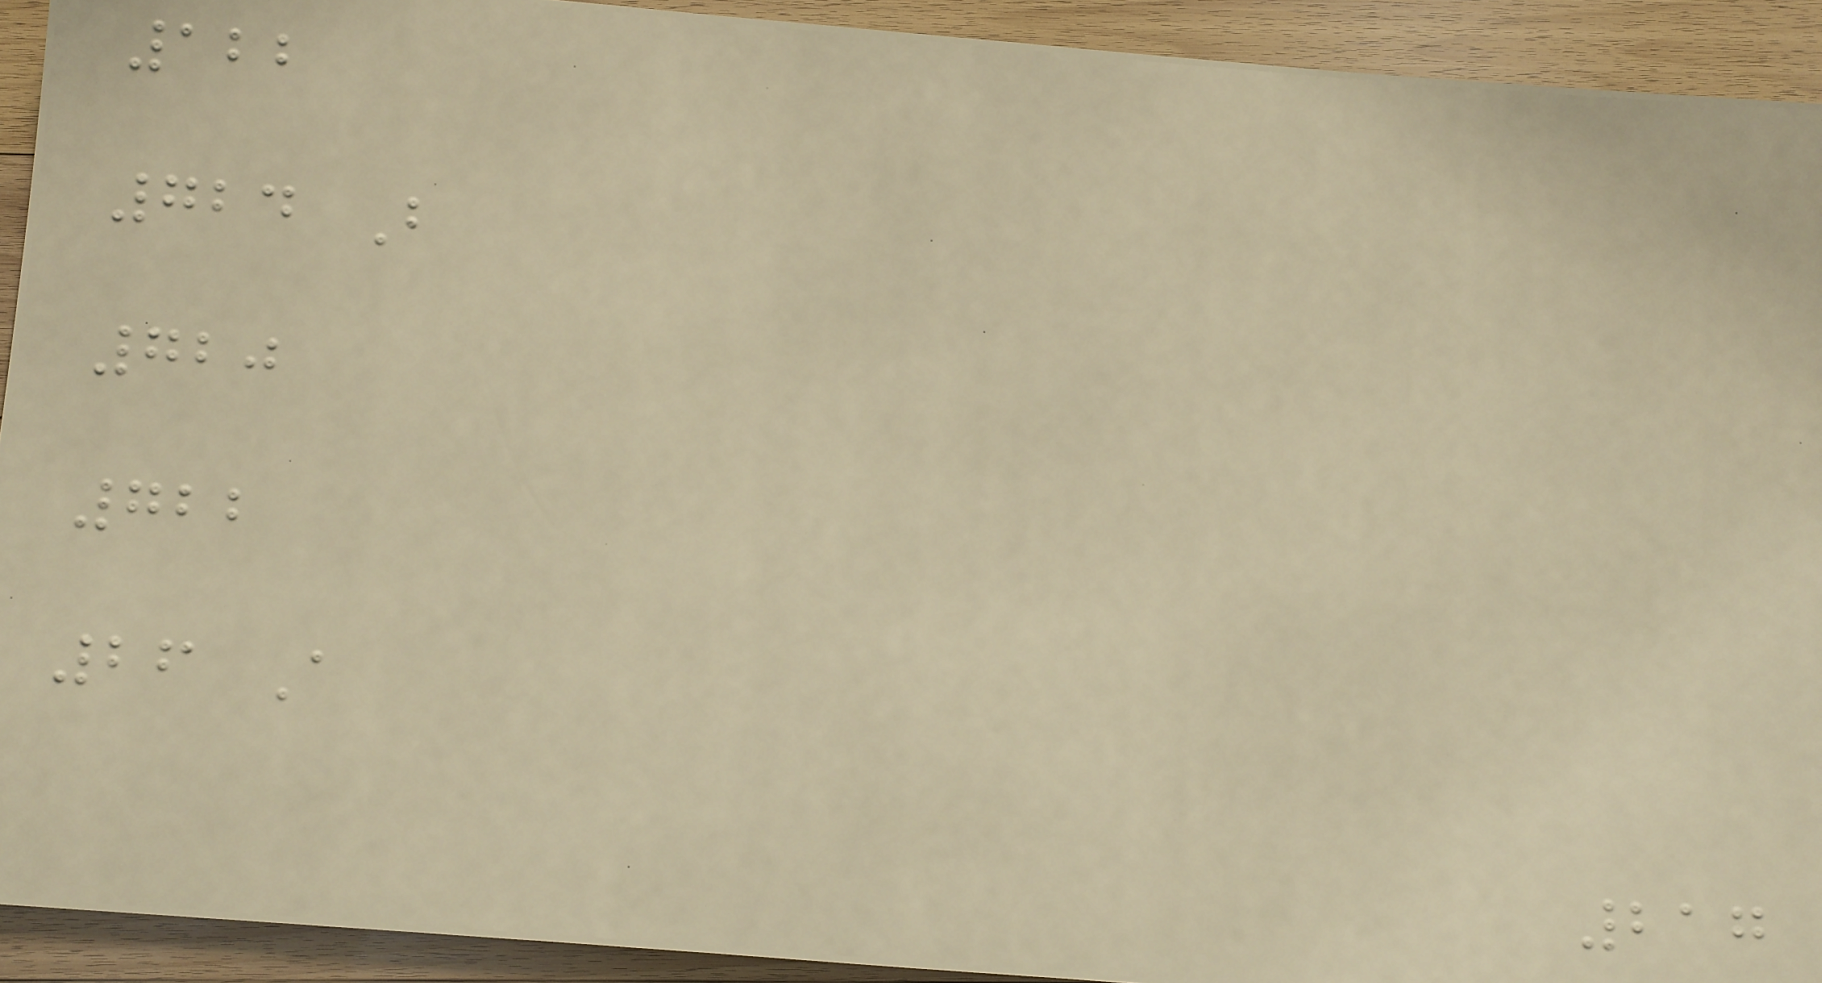122
724 B
720
722
26 A
217
